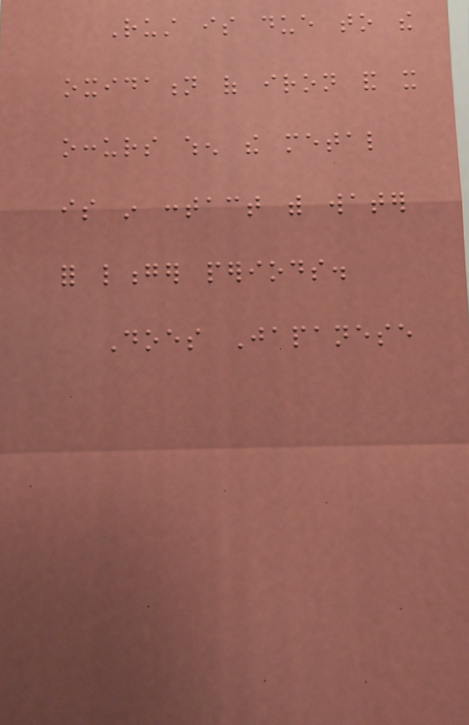Rust is due to the
oxidation of iron and it
occurs when the metal
is in contact with water
for longer periods.
Does Japanese
